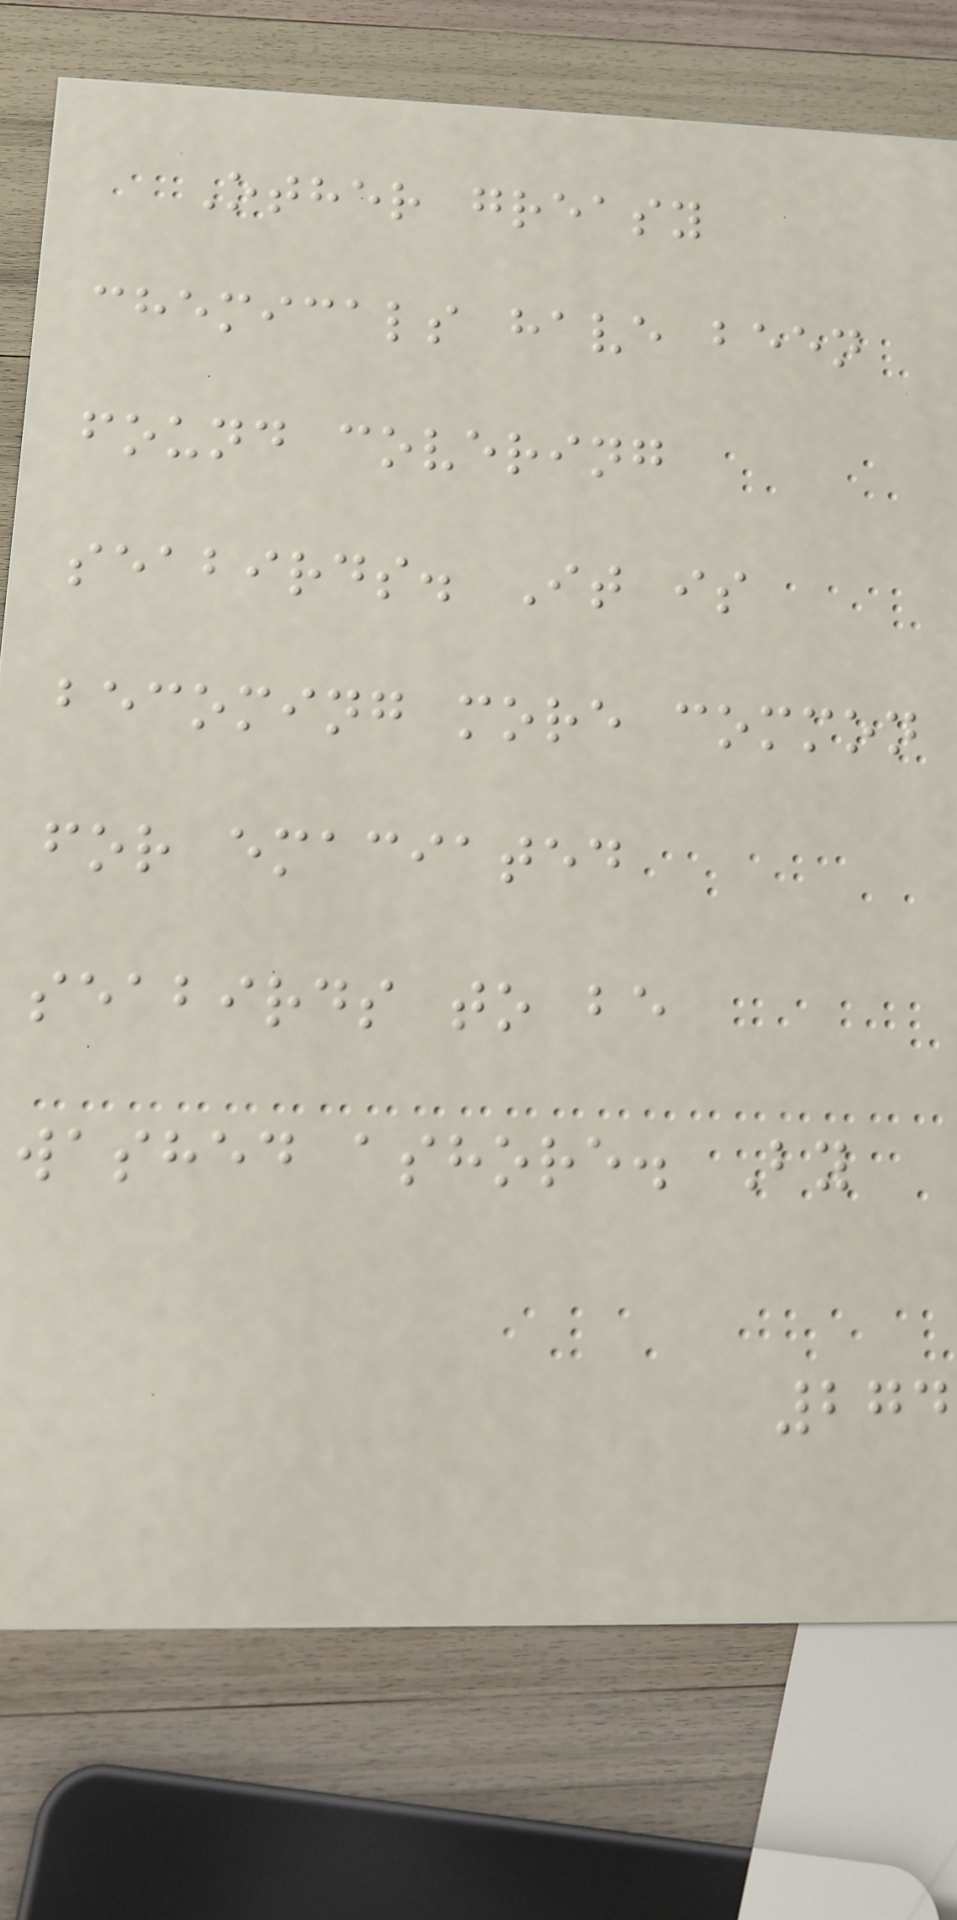Other greasy
chemicals have been
found covering
seabirds. It is
becoming more common
for emaciated
seabirds to be
washed ashore. By
274
